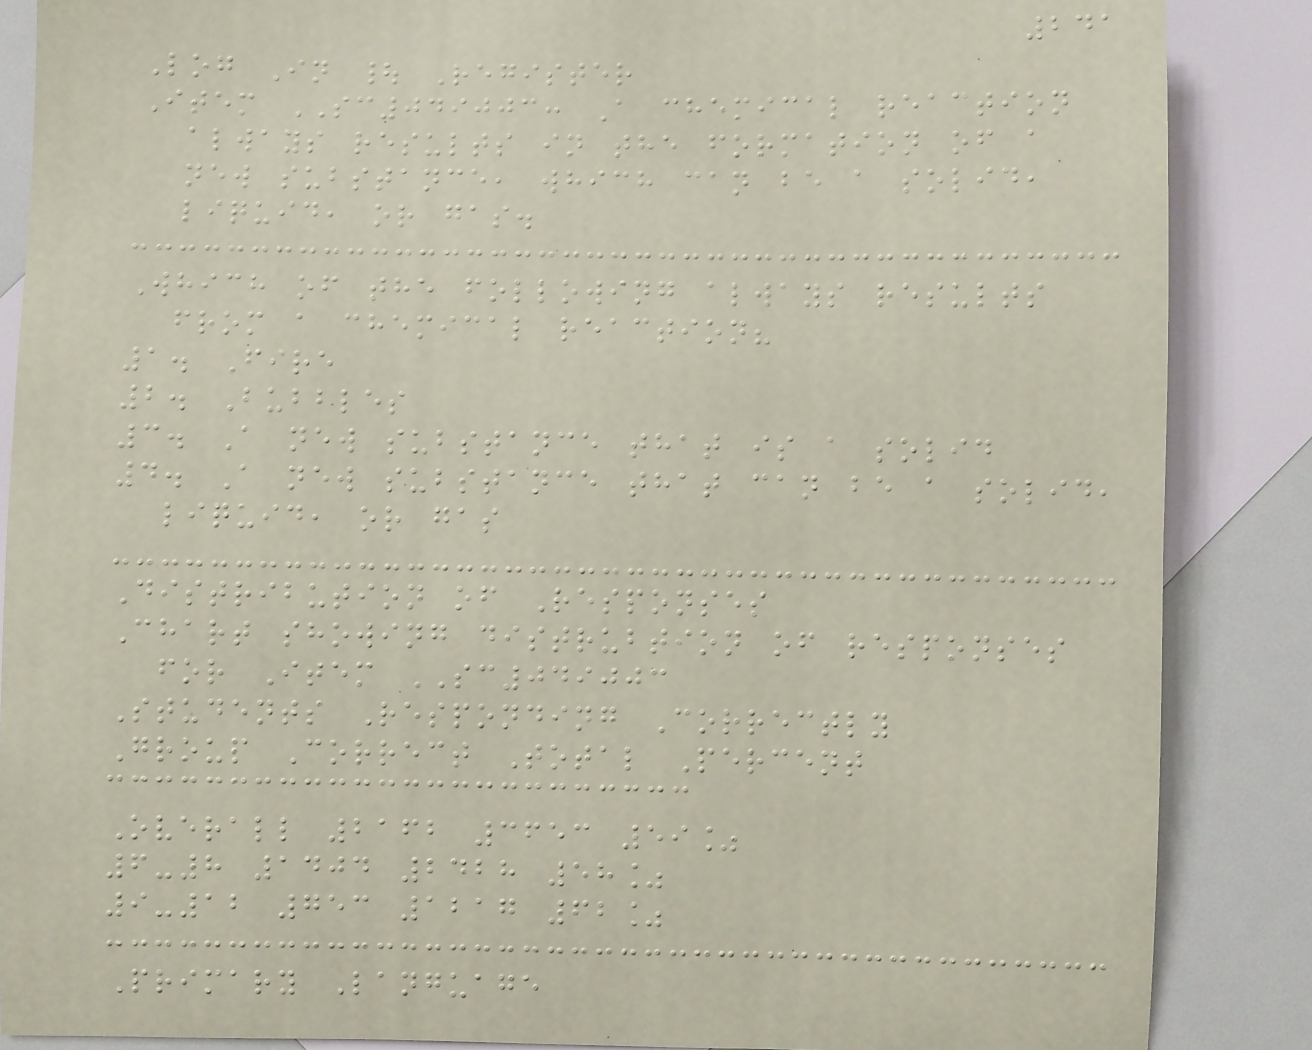241
Log In | Register
Item SC049003: A chemical reaction
always results in the formation of a
new substance, which can be a solid,
liquid, or gas.
Which of the following always results
from a chemical reaction?
1. Fire
2. Bubbles
3. A new substance that is a solid
4. A new substance that can be a solid,
liquid, or gas
Distribution of Responses
Chart showing distrubtion of responses
for Item SC049003
Students Responding Correctly
Group Correct Total Percent
Overall 2162 3653 59%
6-8 1404 2428 58%
9-12 753 1217 62%
Primary Language
